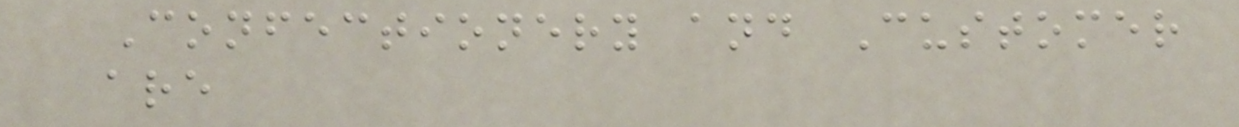Confectionery and Customer
are
